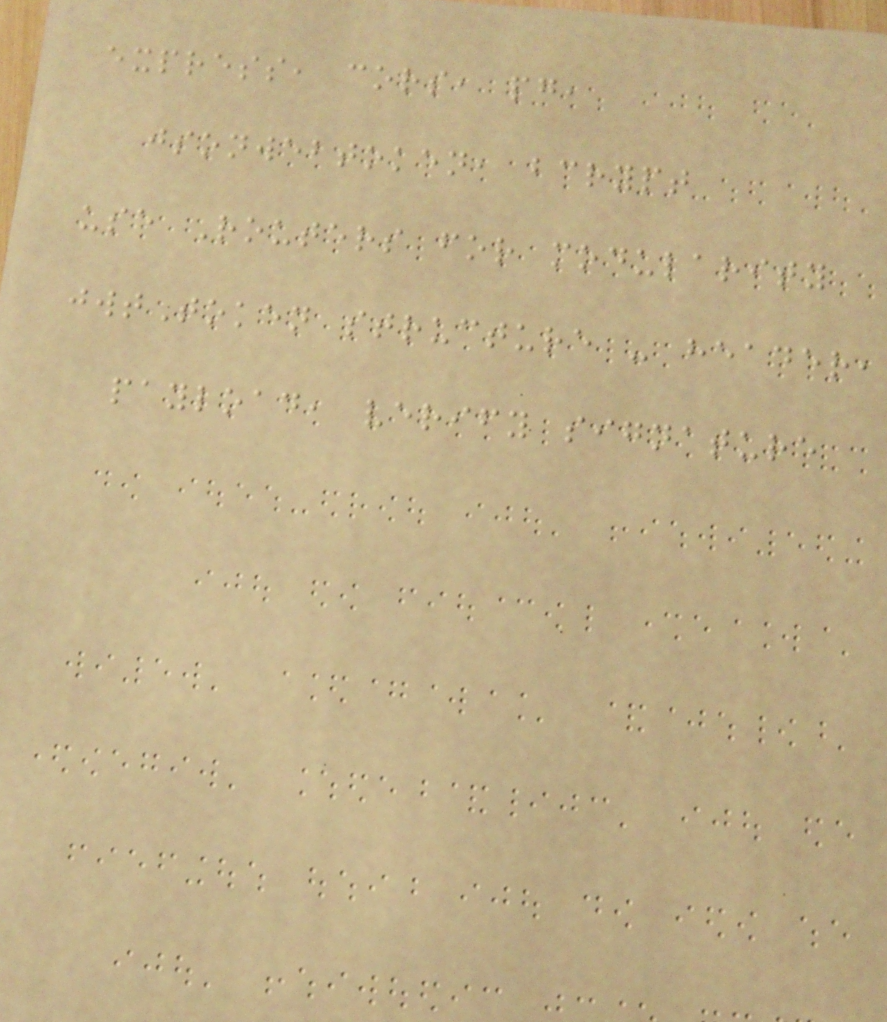express, cors, pg,
jsonwebtoken, bcrypt
use Routers for modularity
jwtToken structure - header,
payload, verify signature
